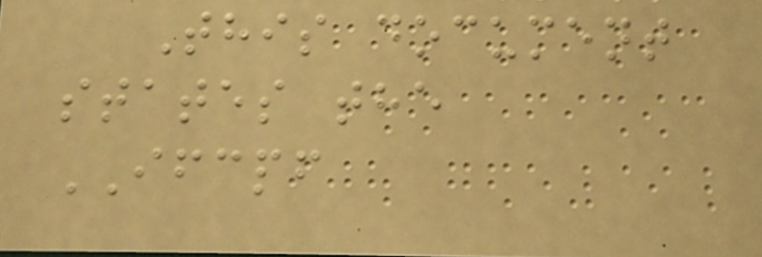This document
states the
IFCPF
